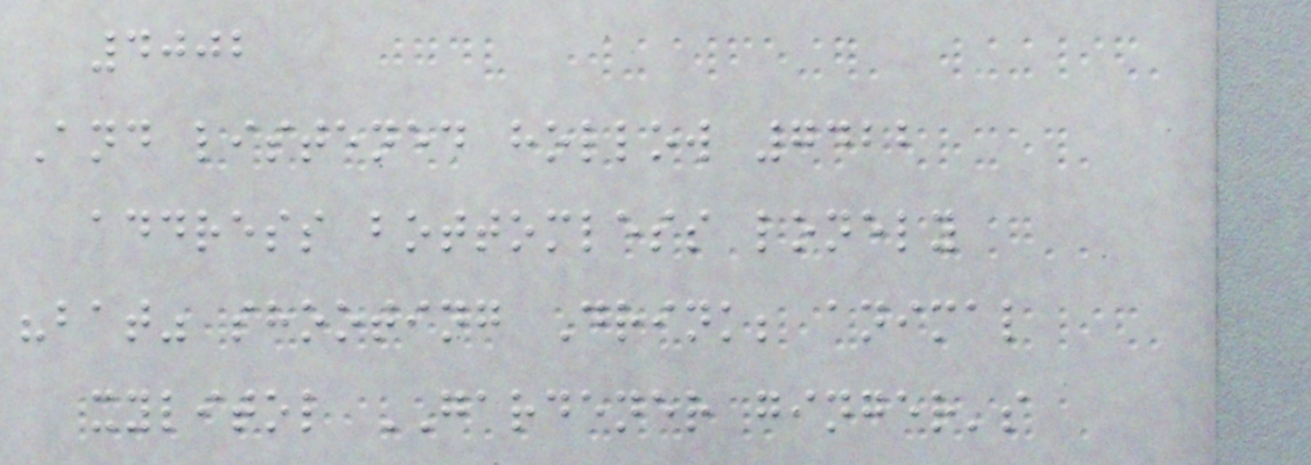4002
And listened hollow 7422
address bottomless lonely
"bat" shooting Drink; animal
xylitol GARDENER ginger's
